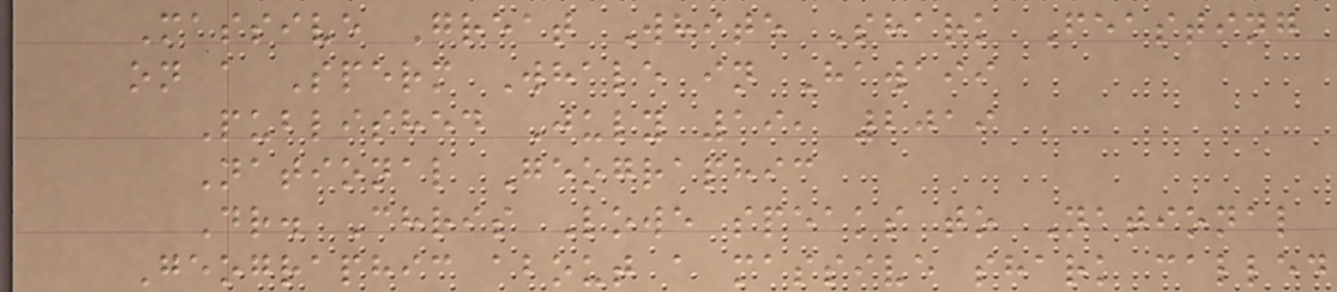Massive Great White Shark Feasting
on a Sperm Whale in Hawaii
Published July 19, 2019
National Geographic
Dr. Chris Lowe speaks to National
Geographic about a massive shark called
